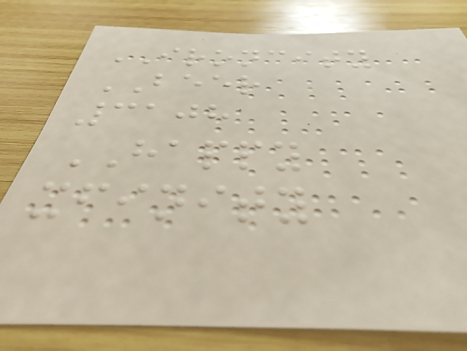IRONCITY
BEER
3108
HAPPY
xfinity
